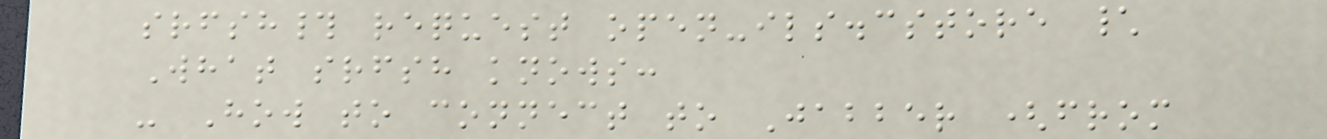srfsh# request open-ils.cstore \
What srfsh knows:
- How to connect to Jabber (from
